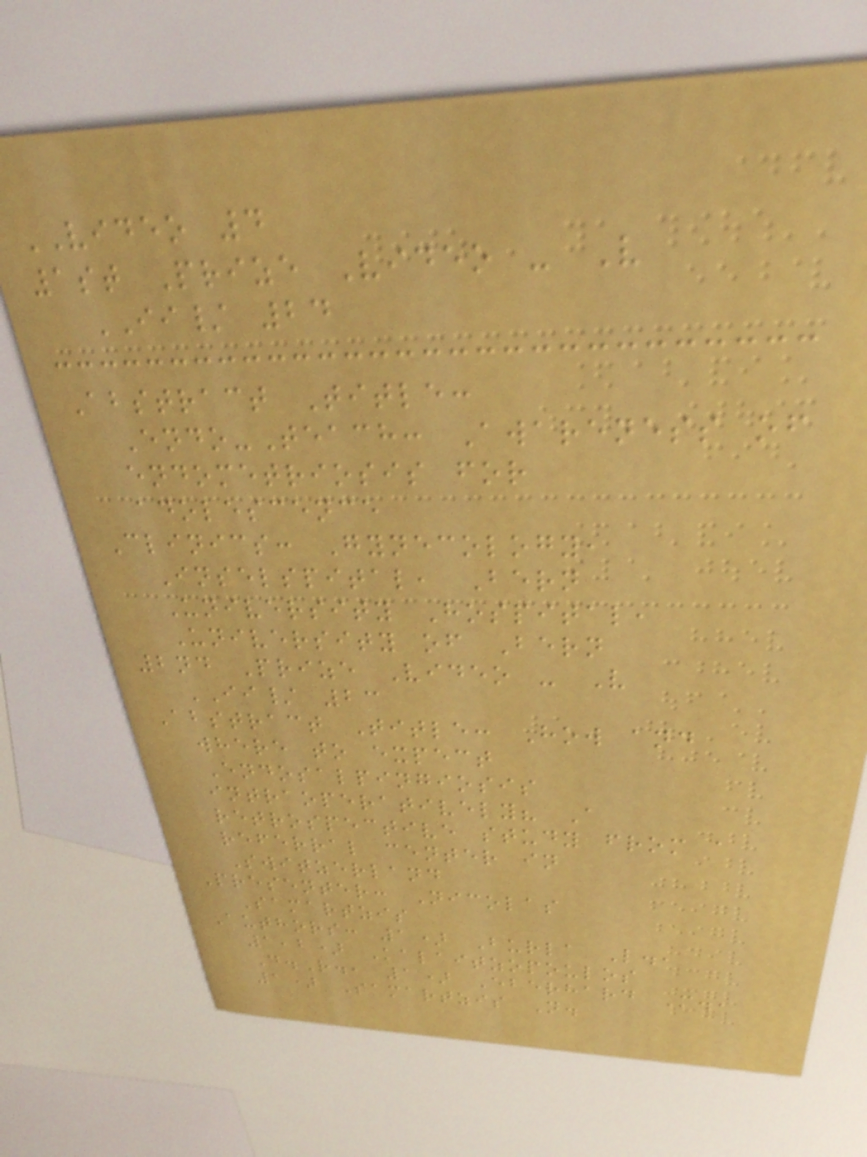VIDEO 4
1st Prize Video - V
II/ 24
Abstract Title:
Endo-Teach: Awareness of
endometriosis for
adolescence
Clinics: Gynecology,
Inselspital, Bern
University Hospital,
University of Bern
2nd Prize Video - V
II/ 23
Abstract Title: How and
where to expect
Endosalpingiosis
intraoperatively? A
retrospective study from a
referral center in
Switzerland
Presenter: Nicolas
Samartzis
Authors: 1) Burla L.,
1,2) Kalaitzopoulos
D.R., 1) Eberhard M.,
1) Samartzis N.
